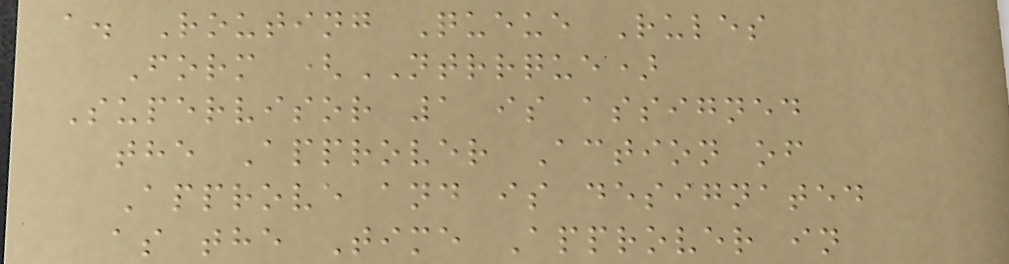a. Routing Queue Rules
Form (NTRRQUE)
Supervisor 1 is assigned
the Approver Action of
Approve and is designated
as the Time Approver in
